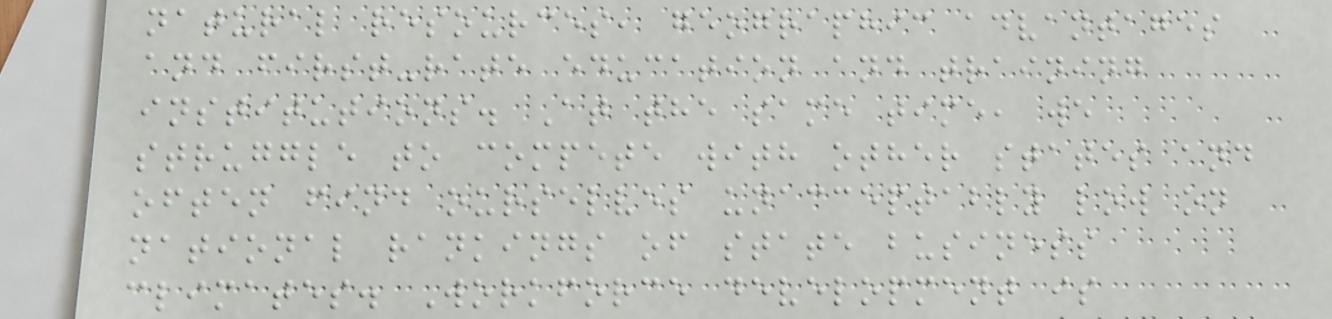natural resources, geographic advantages
and first-rate education and training
institutions. At the same time, we
struggle to compete with other states and
often find ourselves unacceptably low on
national rankings of state business
climates. Workforce development is
